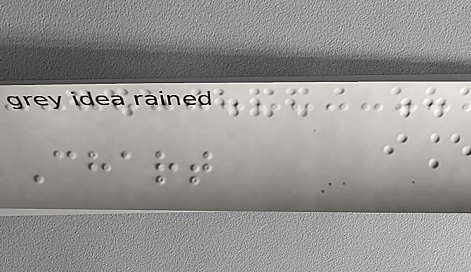Chart
